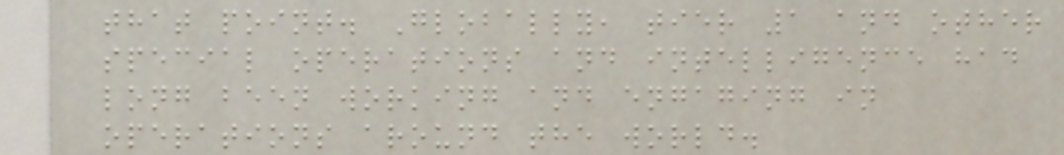that point. Globally, tier 1 and other
special operations and intelligence had
long been working and engaging in
operations around the world.
